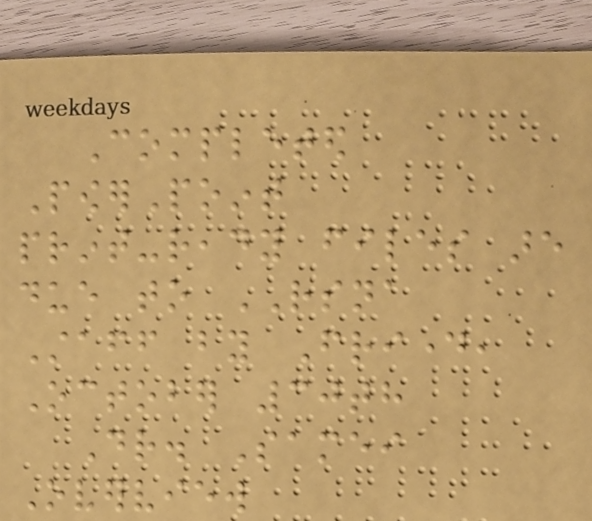Completed
PowerPoint
print-ready files are
due to RSNA
Staff by Friday,
October 30th
Dr. Samei
Overview
